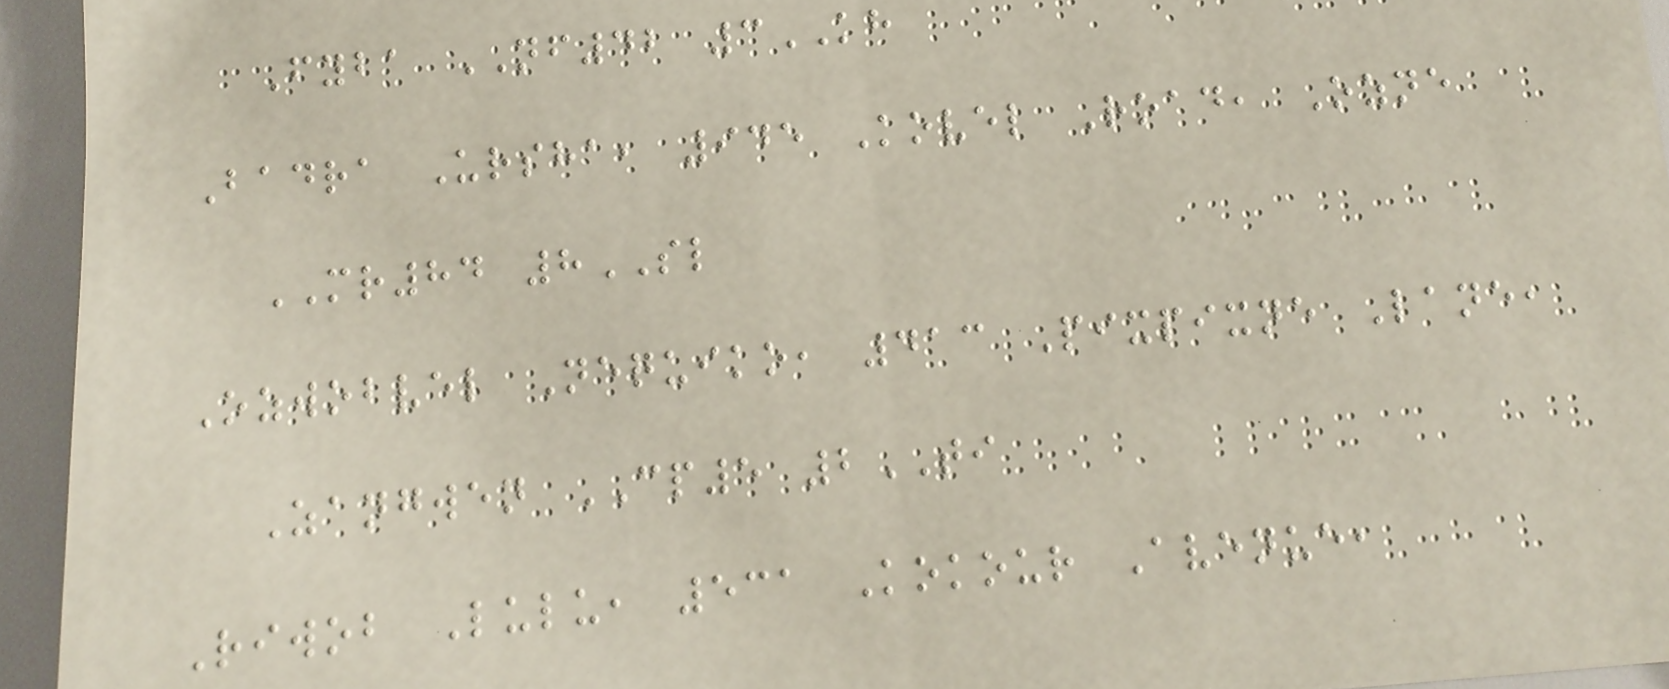Fyba NF42 3KH
Badra Ursha, 945 Kovel Road, Ozne
MR84 8SL
Ozwobvel Nequiko, 413 Pixpixne Lane,
Zangwen CP5 2TI
Riwob Lulu, 531 Kokour Avenue,
